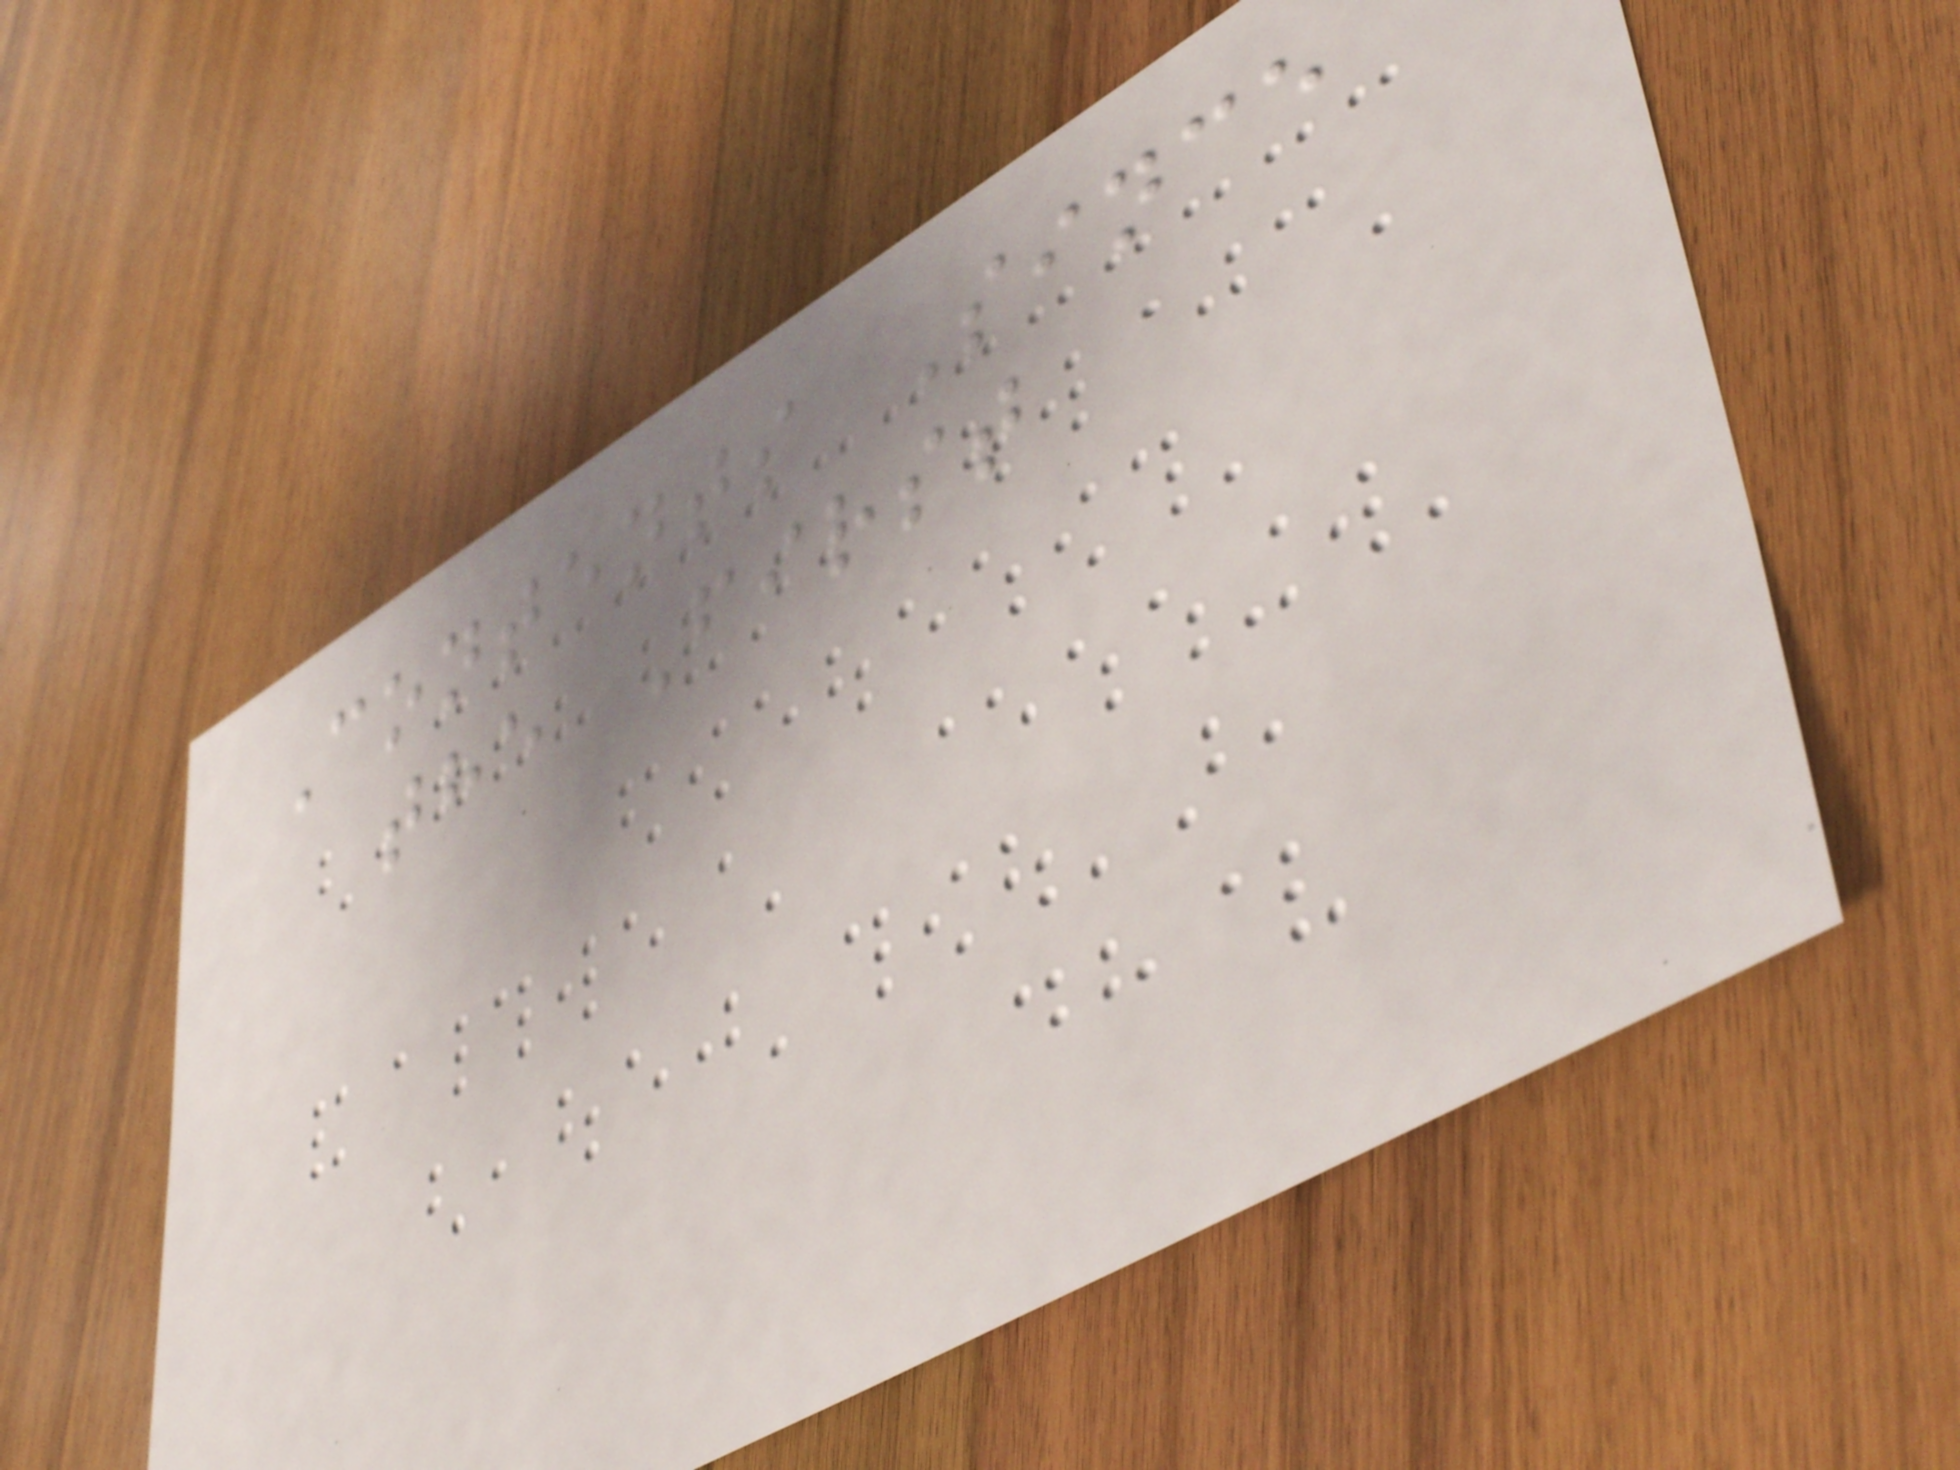Contents Since
the First
